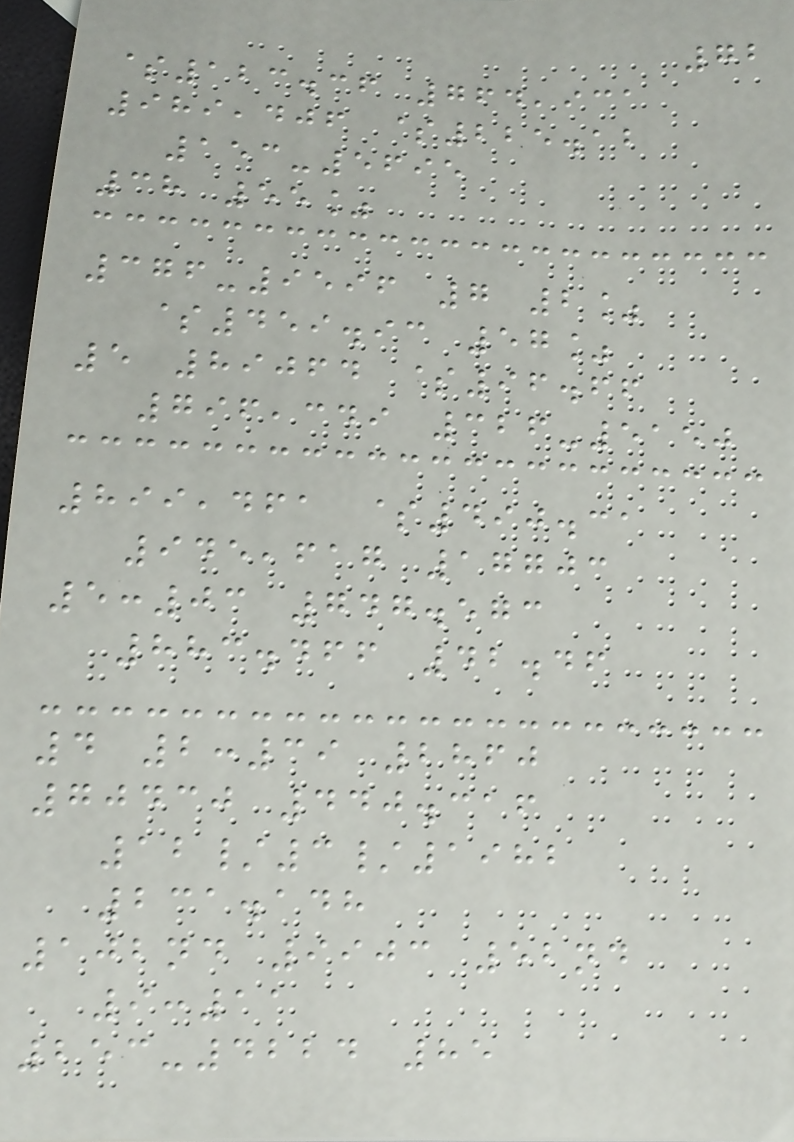72
$123.36 764,931
989,406 $225.12
153-5695
38 55%
376-9596 7 2%
$459.93 57%
5 89064 $96.66
796,349 326-5150
899,461 $490.31
945,617 17703
5:03 747.573
883.466 42.46
4 2:39 2860
70430 440.316
12/3/1982
231.148
102nd 9903 52nd
9:11
253-4224 85
